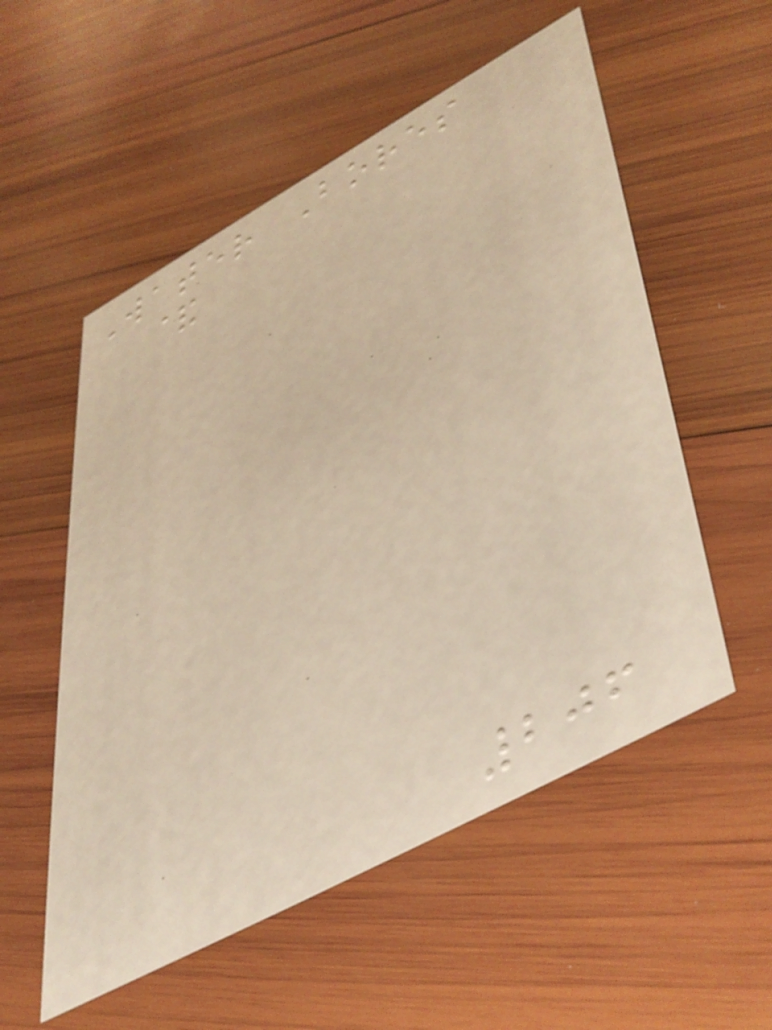Water Bores
&
206
